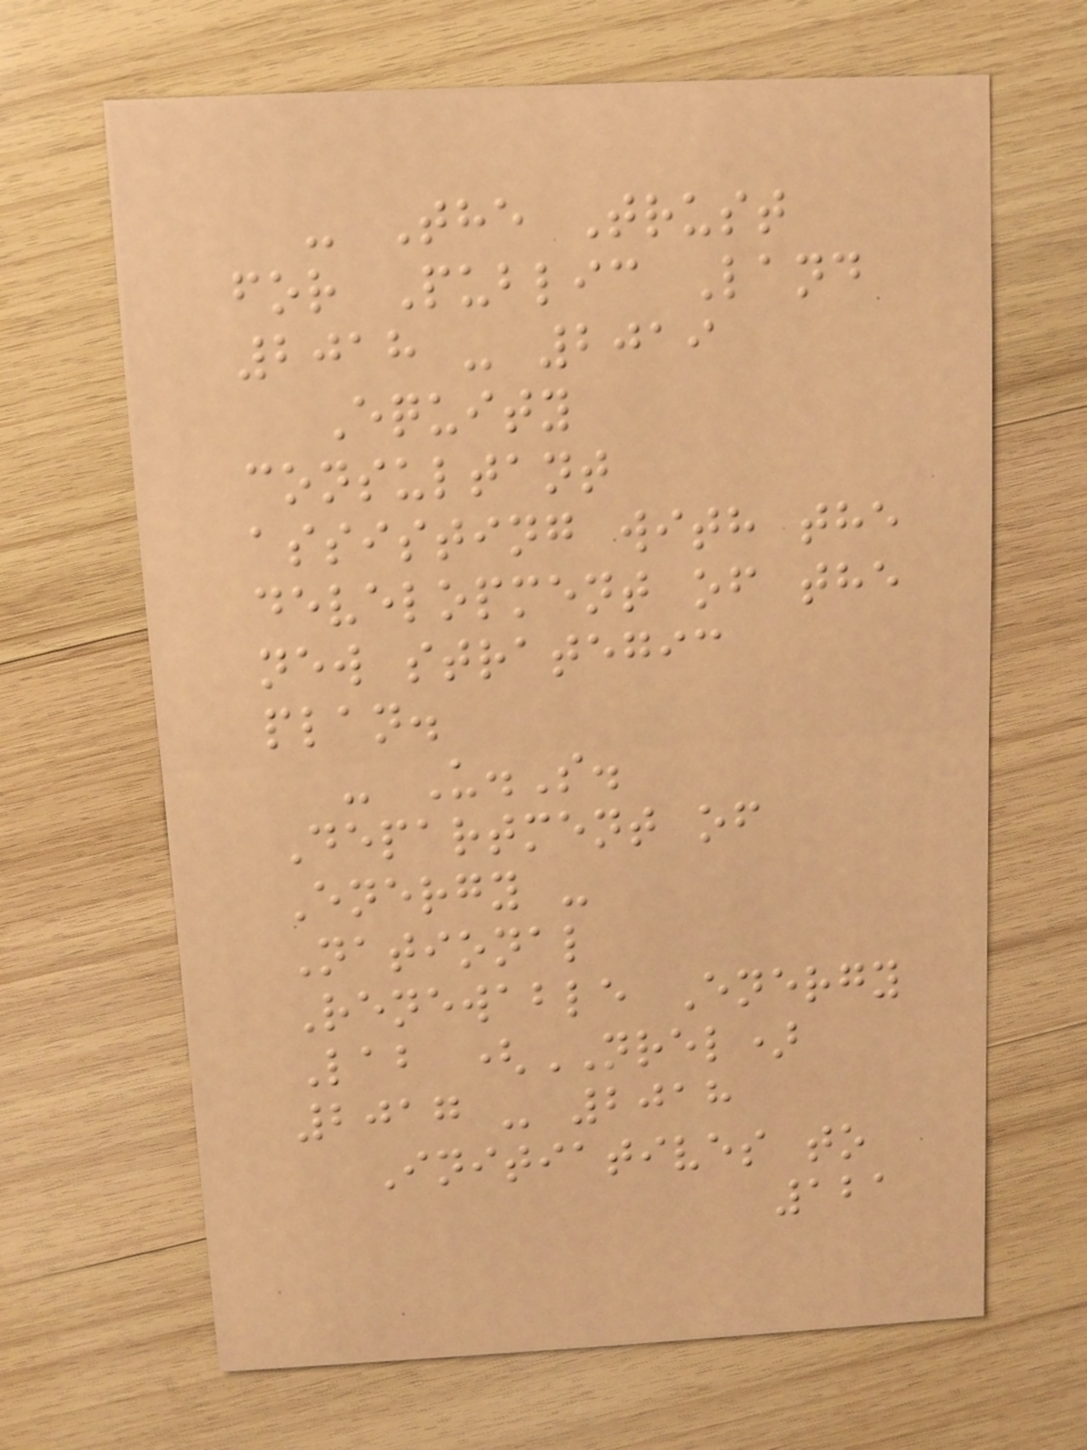- The Trust
for Public Land
2018 - 2019
Equity
consultant
assisting with the
development of the
new strategic
plan.
- U.S.
Department of
Energy -
National
Renewable Energy
Lab (NREL)
2017 - 2018
Initiatives to
121
